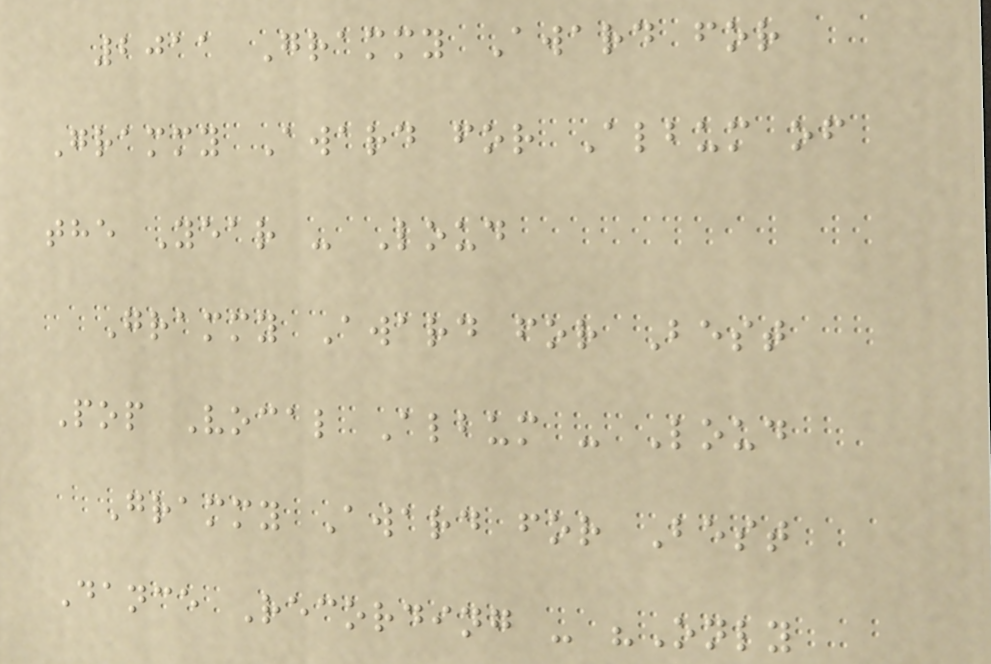2011 Grammy Award for
Grammy Award for Album of
the Year - Loud
Grammy Award for Best
Pop Vocal Album - Loud
Grammy Award for Best
Dance Recording - "Only
